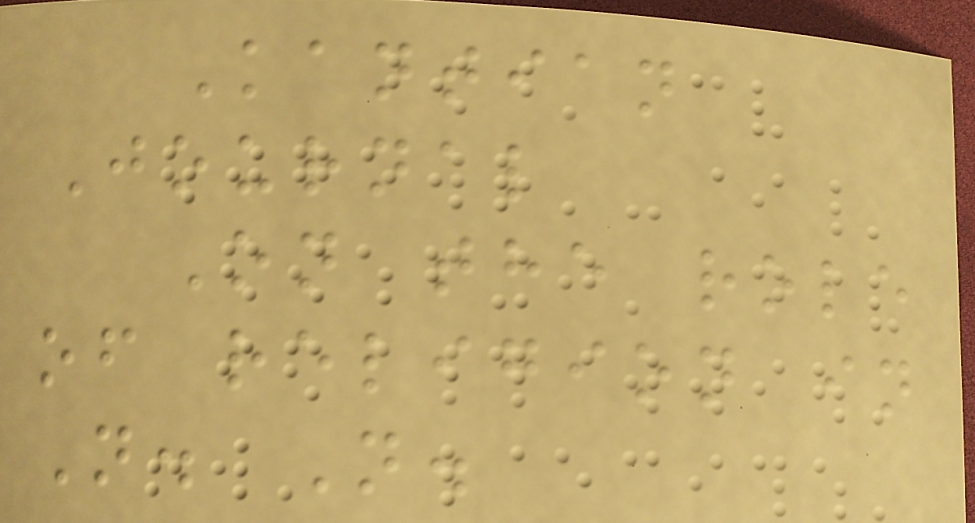Kantian
Journal
On the role
of religion in
N. N.
